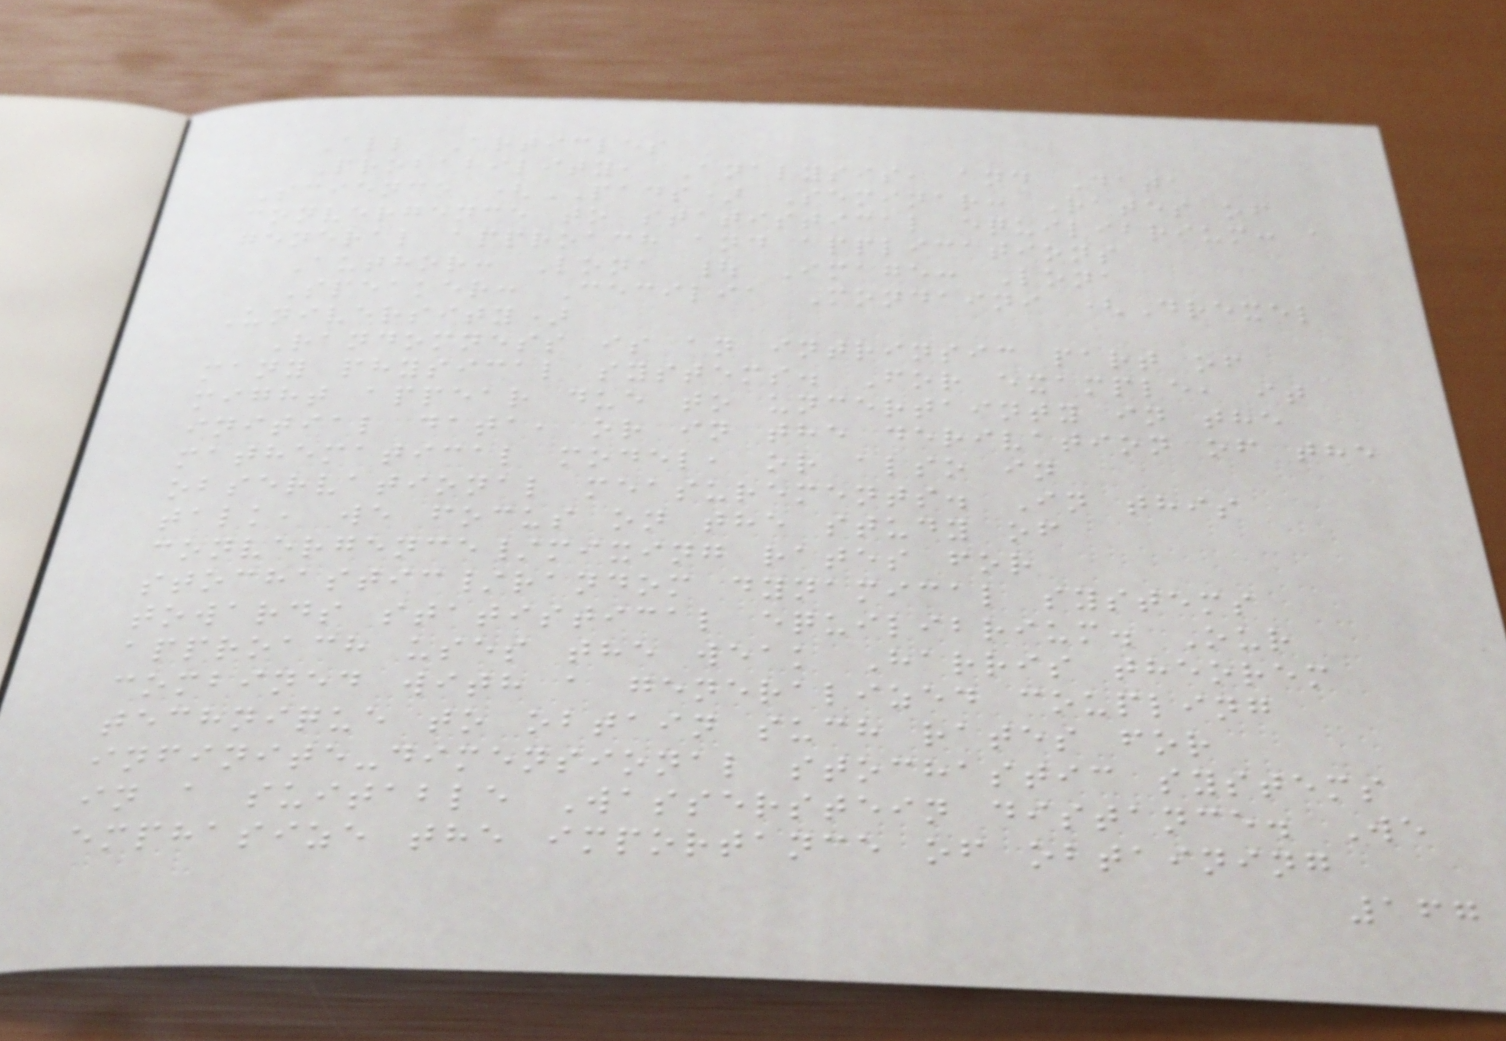All Articles
Probability, Analysis, and Data
Science (PADS) Seminar: Rates of
convergence to statistical equilibrium: a
general approach and applications
Author: Lona | Image: Lona
Speaker: Cecilia Mondaini (Drexel
University)
Randomness is an intrinsic part of
many physical systems. For example, it
might appear due to uncertainty in the
initial data, or in the derivation of the
mathematical model, or also in
observational measurements. In this
talk, we focus on the study of
convergence/mixing rates for
stochastic/random dynamical systems
towards statistical equilibrium. Our
approach uses the weak Harris theorem
combined with a generalized coupling
technique to obtain such rates for
infinite-dimensional stochastic systems
in a suitable Wasserstein distance. We
emphasize the importance of obtaining
167
